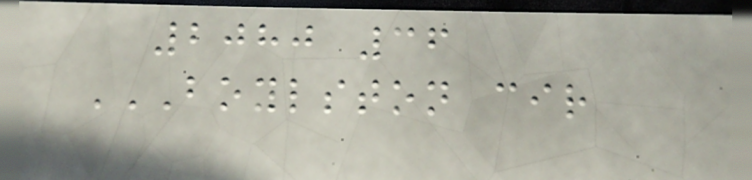2080 36
BOYLSTON CIR
